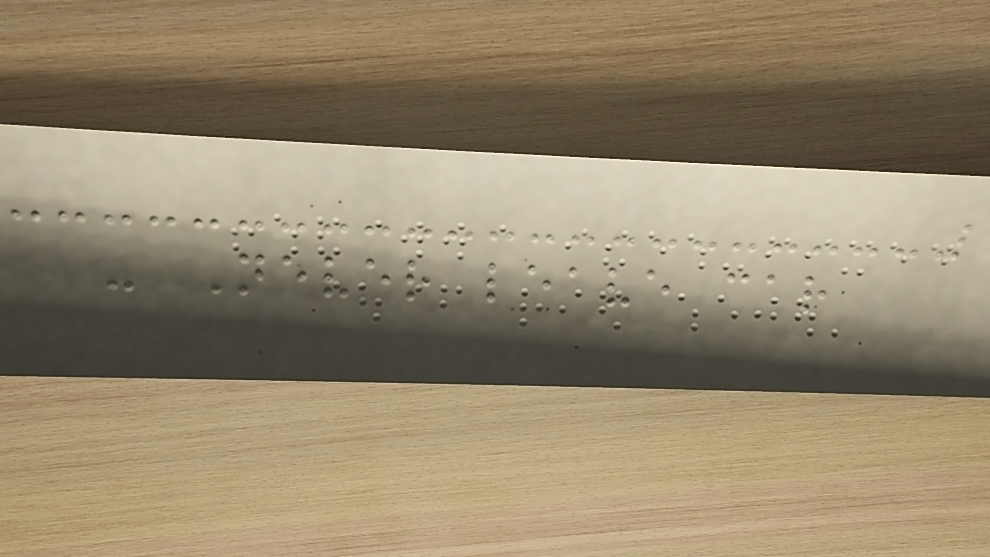- Never leave car
